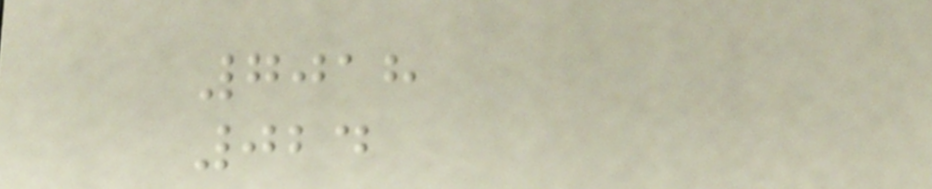7018
024
